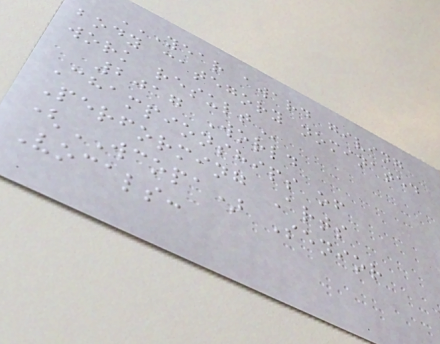YEAR AWARD GIVING
BODY CATEGORY NOMINATED
WORK RESULT
2017 World
Championships of
Performing Arts
(WCOPA) Senior
Vocals:
